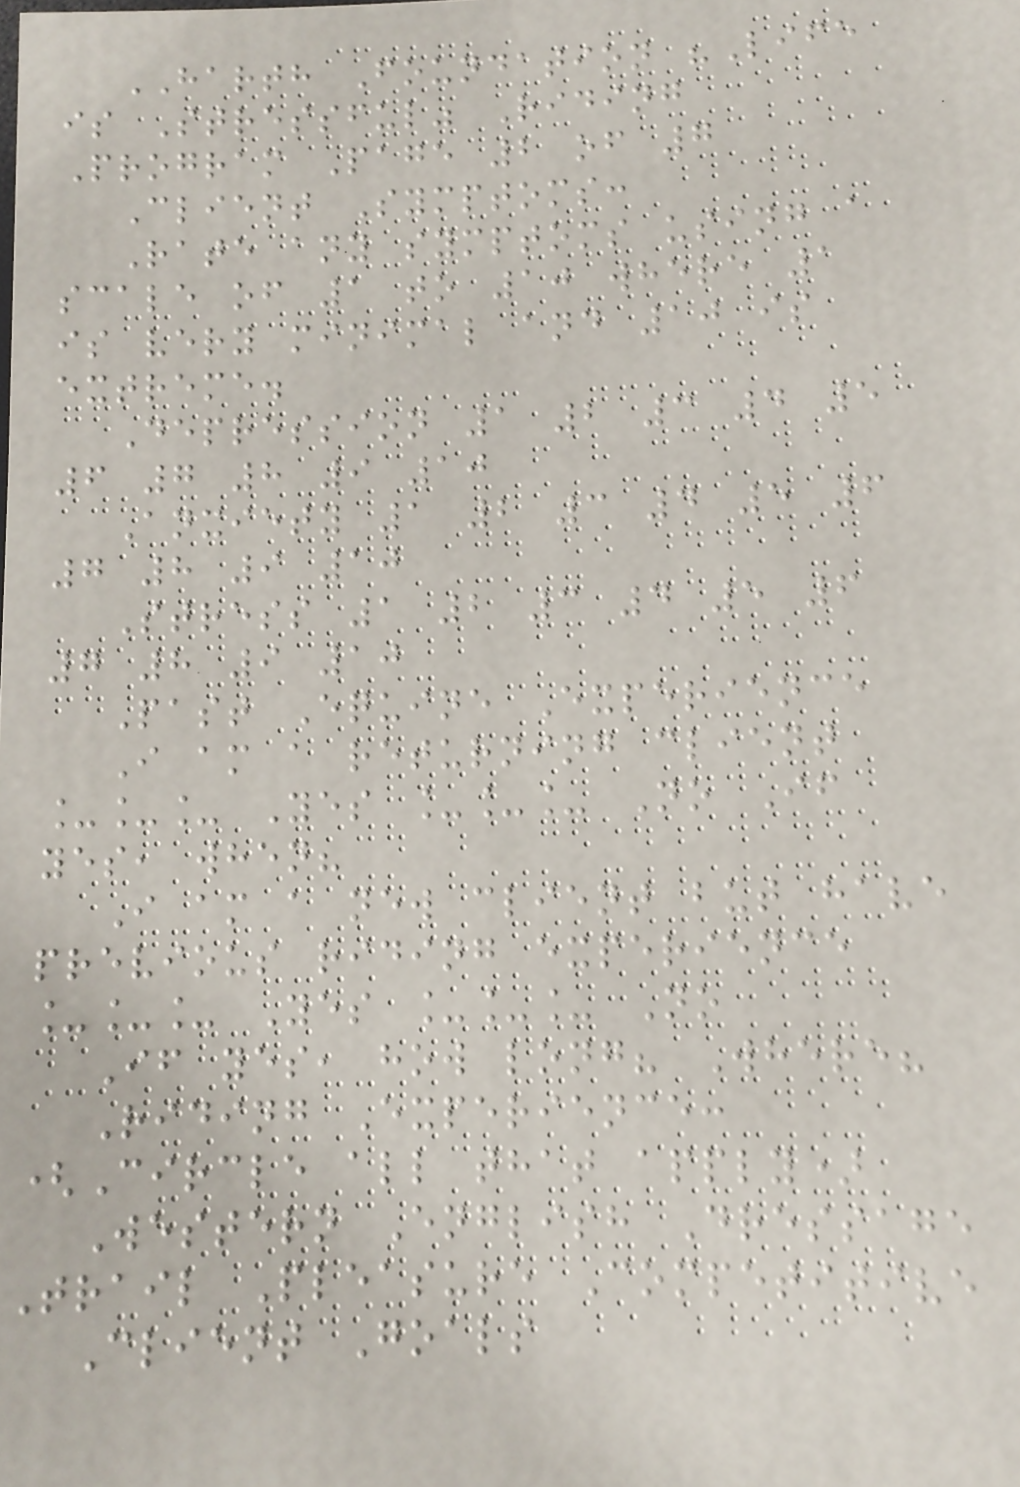HARTH Foundation "Life
is Stressful" Riding
Program Page 2 of 7
Client Symptoms:
Rate any symptoms using a
scale of 1 to 10 where 1
is very minimal and 10 is
extreme.
Depression 1 2 3 4 5
6 7 8 9 10
Anxiety 1 2 3 4 5 6
7 8 9 10
Stress 1 2 3 4 5 6
7 8 9 10
Past Equine Experience
I am a returning client
___ Yes ___ No If
yes, when?
I am a new client but have
previous riding experience
___ Yes ___ No
If yes, how long? Where?
Riding Experience:
(Circle all that apply)
Western English Dressage
Trail Pleasure Competitive
Client Goals
